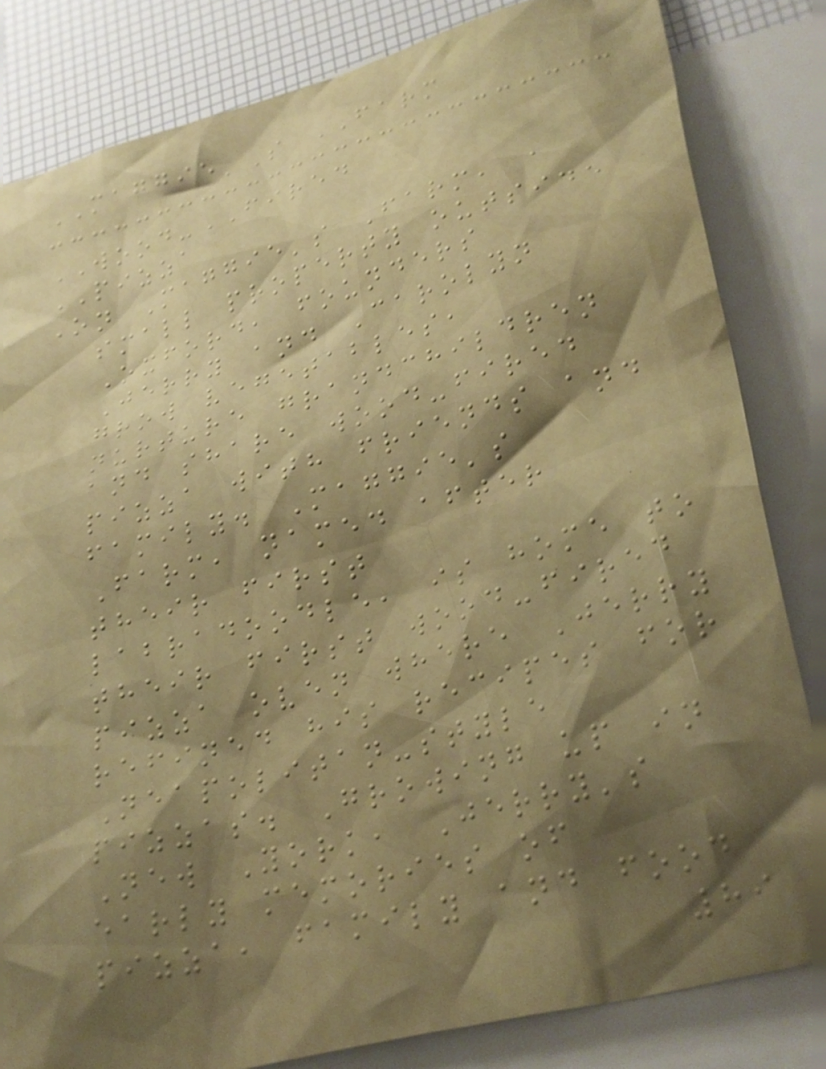MAGGIE'S FARM
WOOD-FIRED
PIZZA
On Maggie's Farm, a
small property outside
Oxford, founders
Jerry and Carolyn
grow vegetables,
nurture grandchildren
and share wood-fired
pizza with friends and
family. Maggie's
Farm, named after
their first
labradoodle, is home to
their first wood-fired
pizza oven where Jerry
refined his recipes for
Neapolitan-style
pizzas. Growing up in
New York, Jerry's
early memories of
pizza, family and food
89
